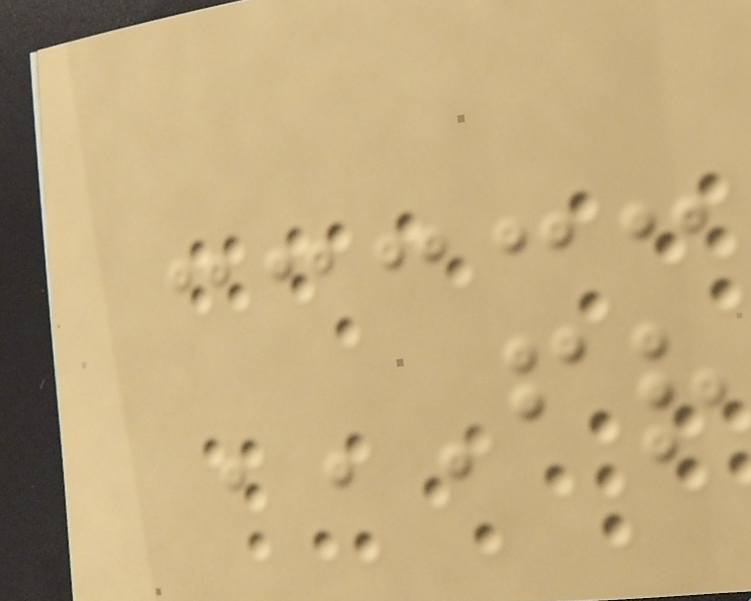FR
